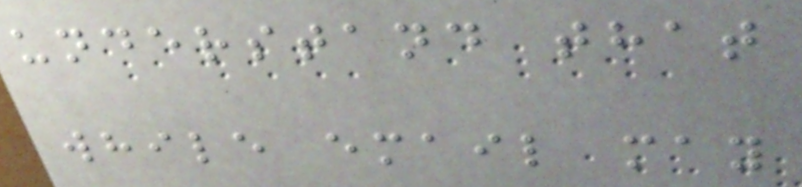understand that
while email may
